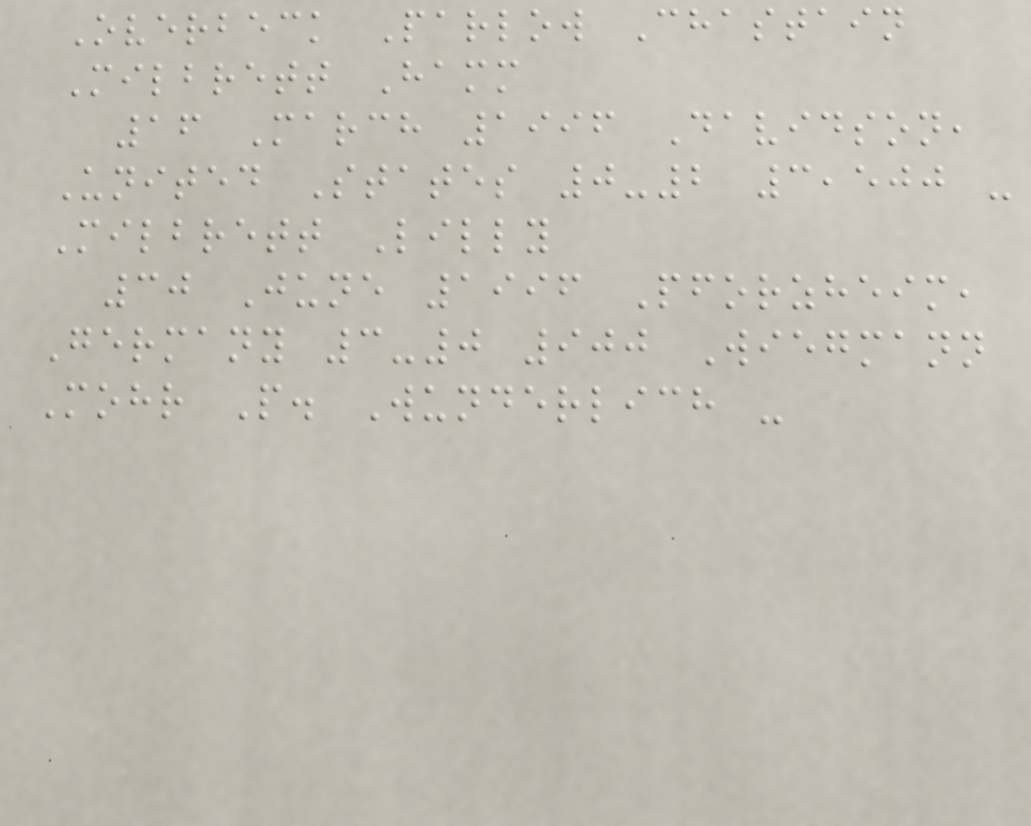Overbeck Parlow Chastain
Milbrett Hamm
16 March 1996 Davidson,
United States 0-2 3,500 -
Milbrett Lilly
30 June 1996 Pforzheim,
Germany 3-0 900 Wiegmann
Mohr P. Wunderlich -
